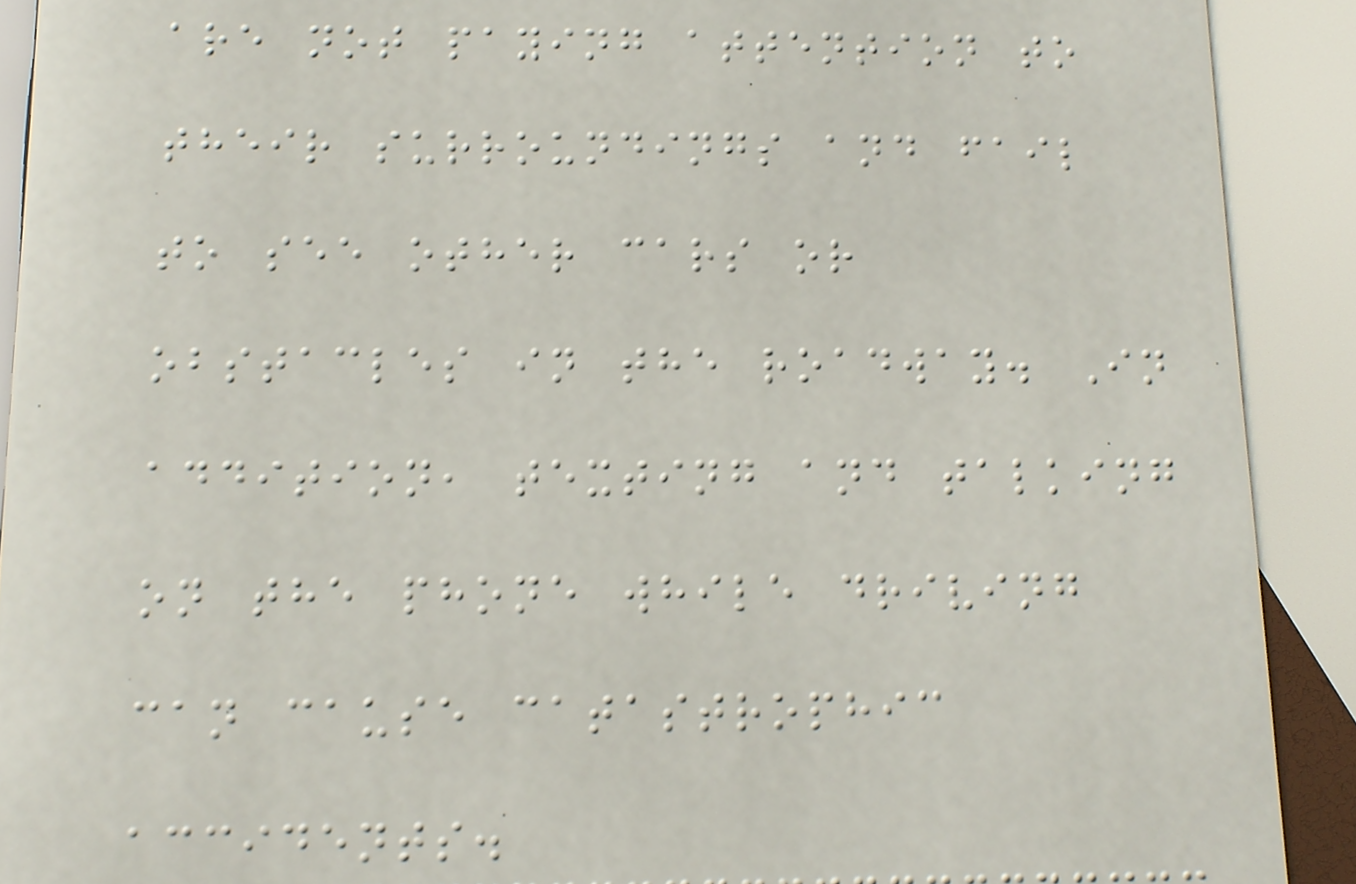are not paying attention to
their surroundings and fail
to see other cars or
obstacles in the roadway. In
addition, texting and talking
on the phone while driving
can cause catastrophic
accidents.
